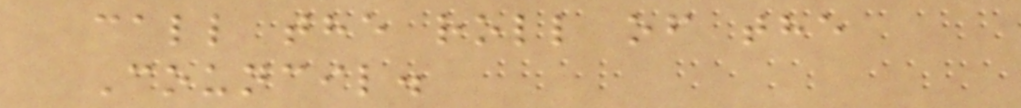call the roll of the
Council.
